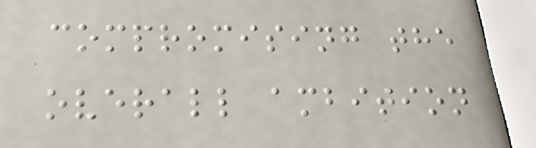compromising the
overall ambition
